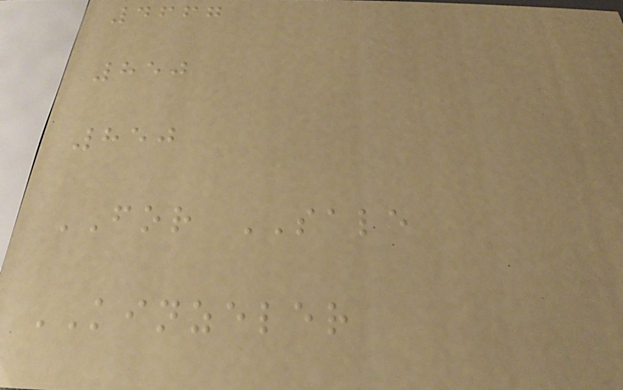4667
850
850
FOR SALE
KINZELER
